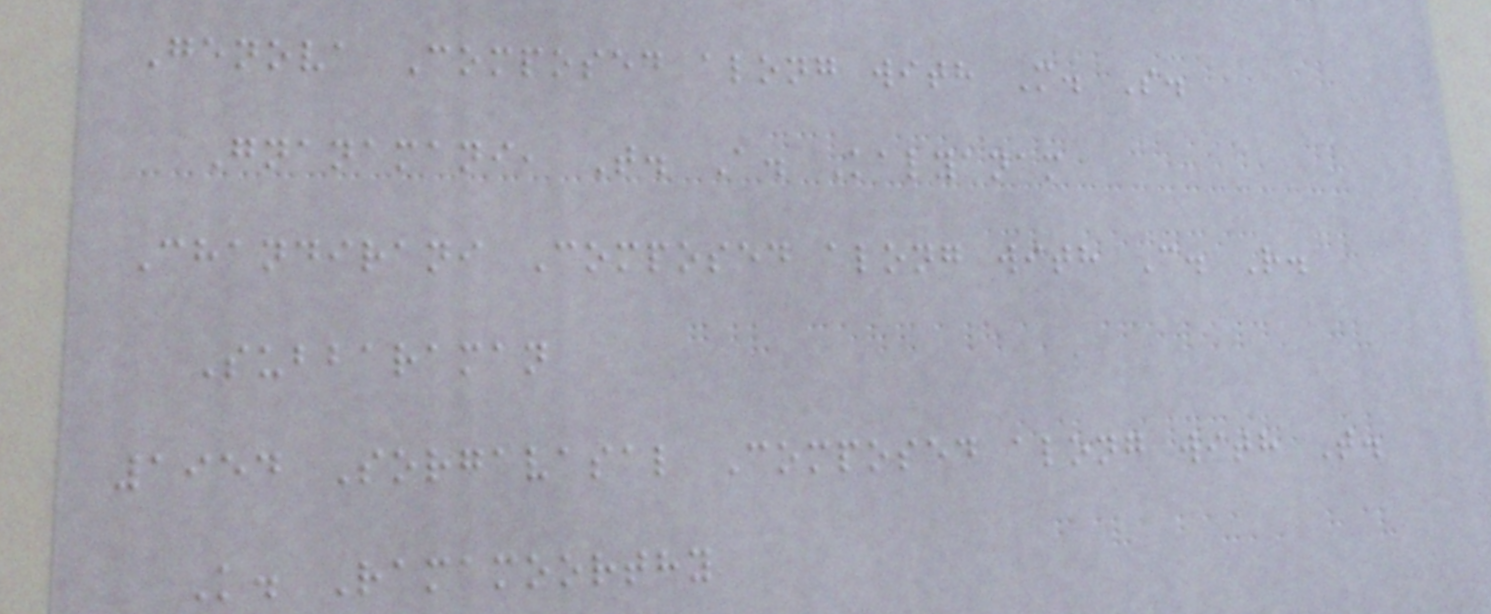Genova Composed along with M. S.
Gnanamani, T. A. Kalyanam
Chandirani Composed along with C. R.
Subbaraman
1954 Sorgavasal Composed along with T.
K. Ramamoorthy
